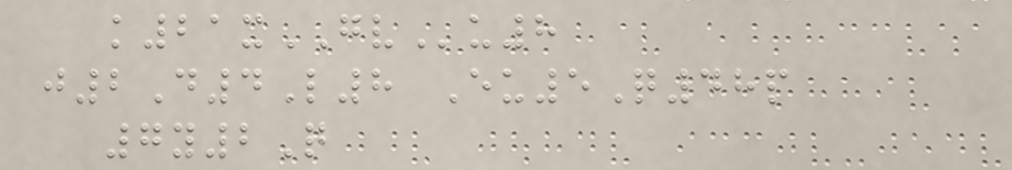k21xGVu8
j2D4L8 Eu5Q48p
7y2Q
